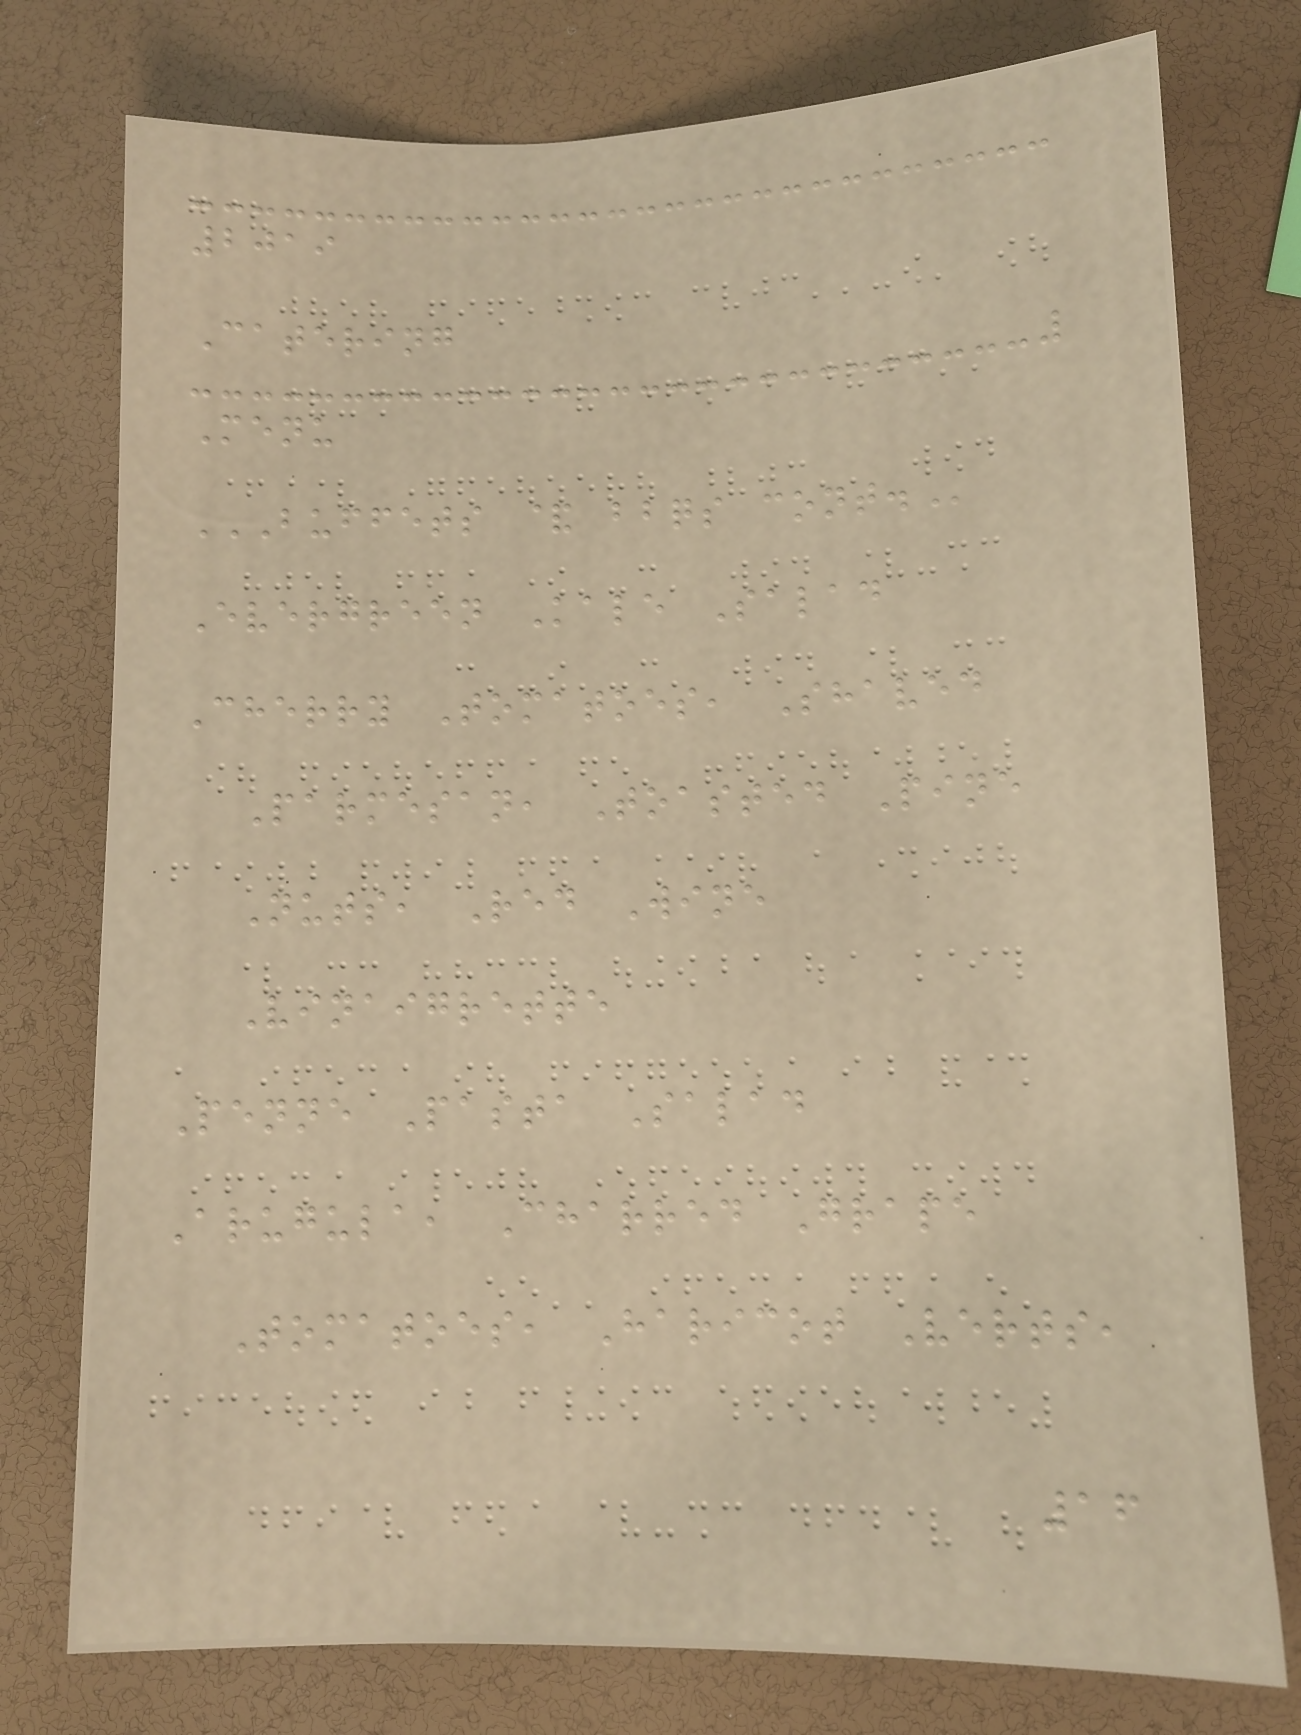2019
Catering
Menu
BUFFETS & BBQS CONT.
Evergreen Kale Salad
Cherry Tomatoes, Shaved
Parmesan, Toasted Pine
Nuts, Red Wine
Vinaigrette
Penne Pasta Salad
Arugula, Charred Grape
Tomatoes, Haricot Verts,
16
